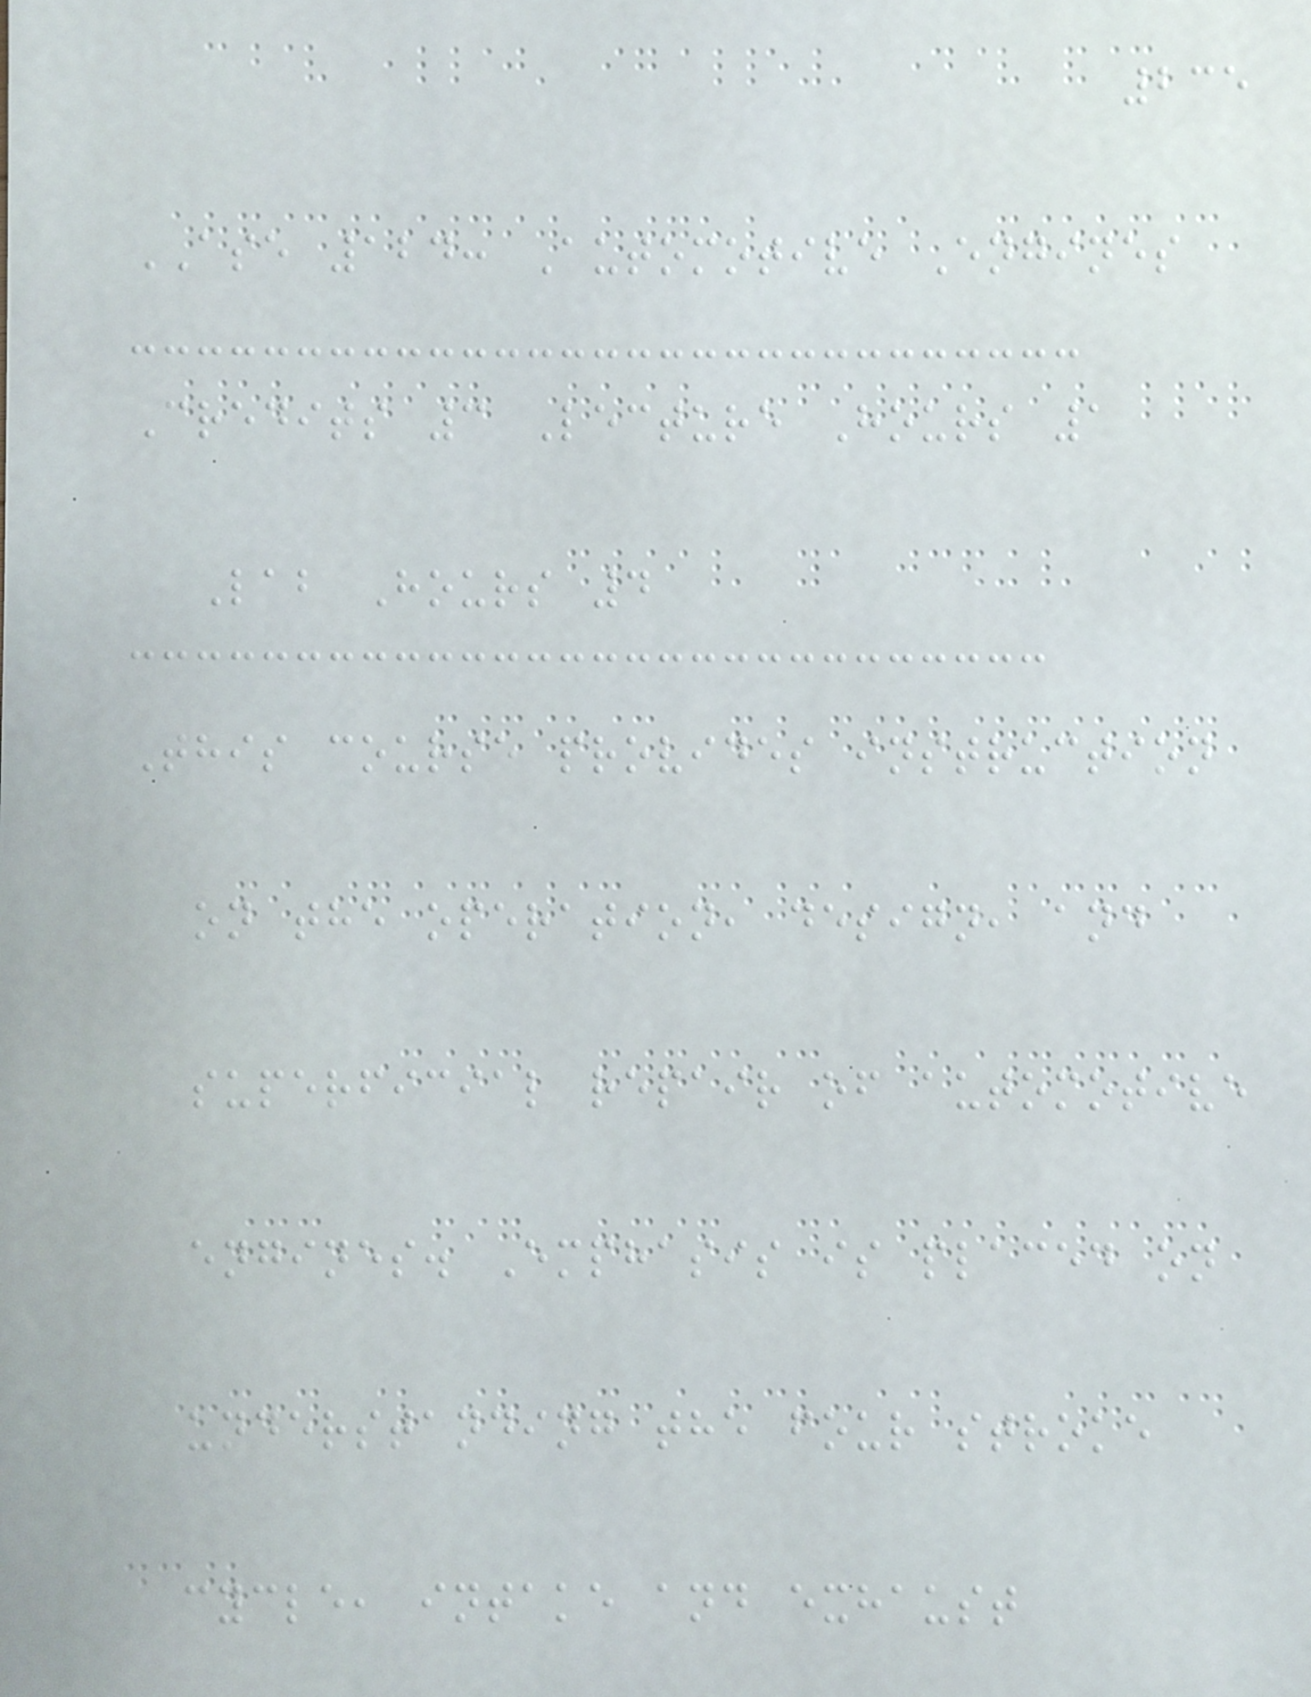235
ASE 124: Automotive Engines
Credits 3 Lecture Hours 1
Lab Hours 4
This course provides instruction
on the operation, design, and
superficial repair of automotive
engines. Emphasis is placed on
understanding the four stroke
cycle, intake and exhaust
